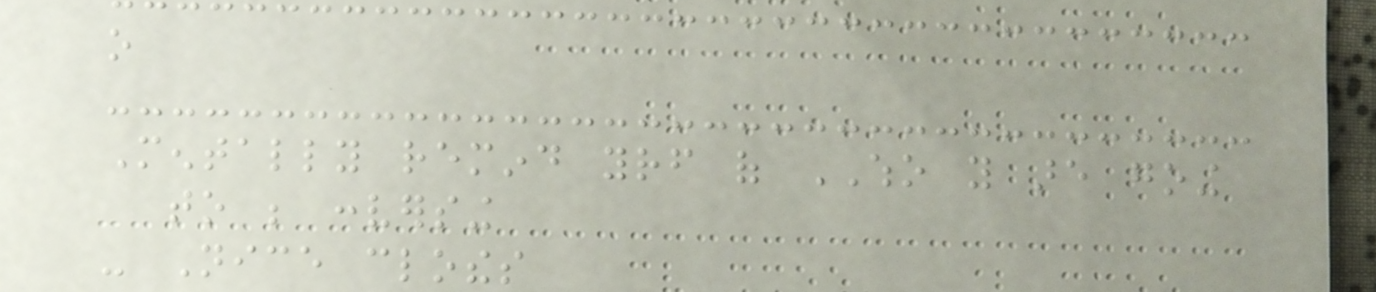o
Mentally remind yourself of WHO you are going
to be conversing
- Nice clothes
